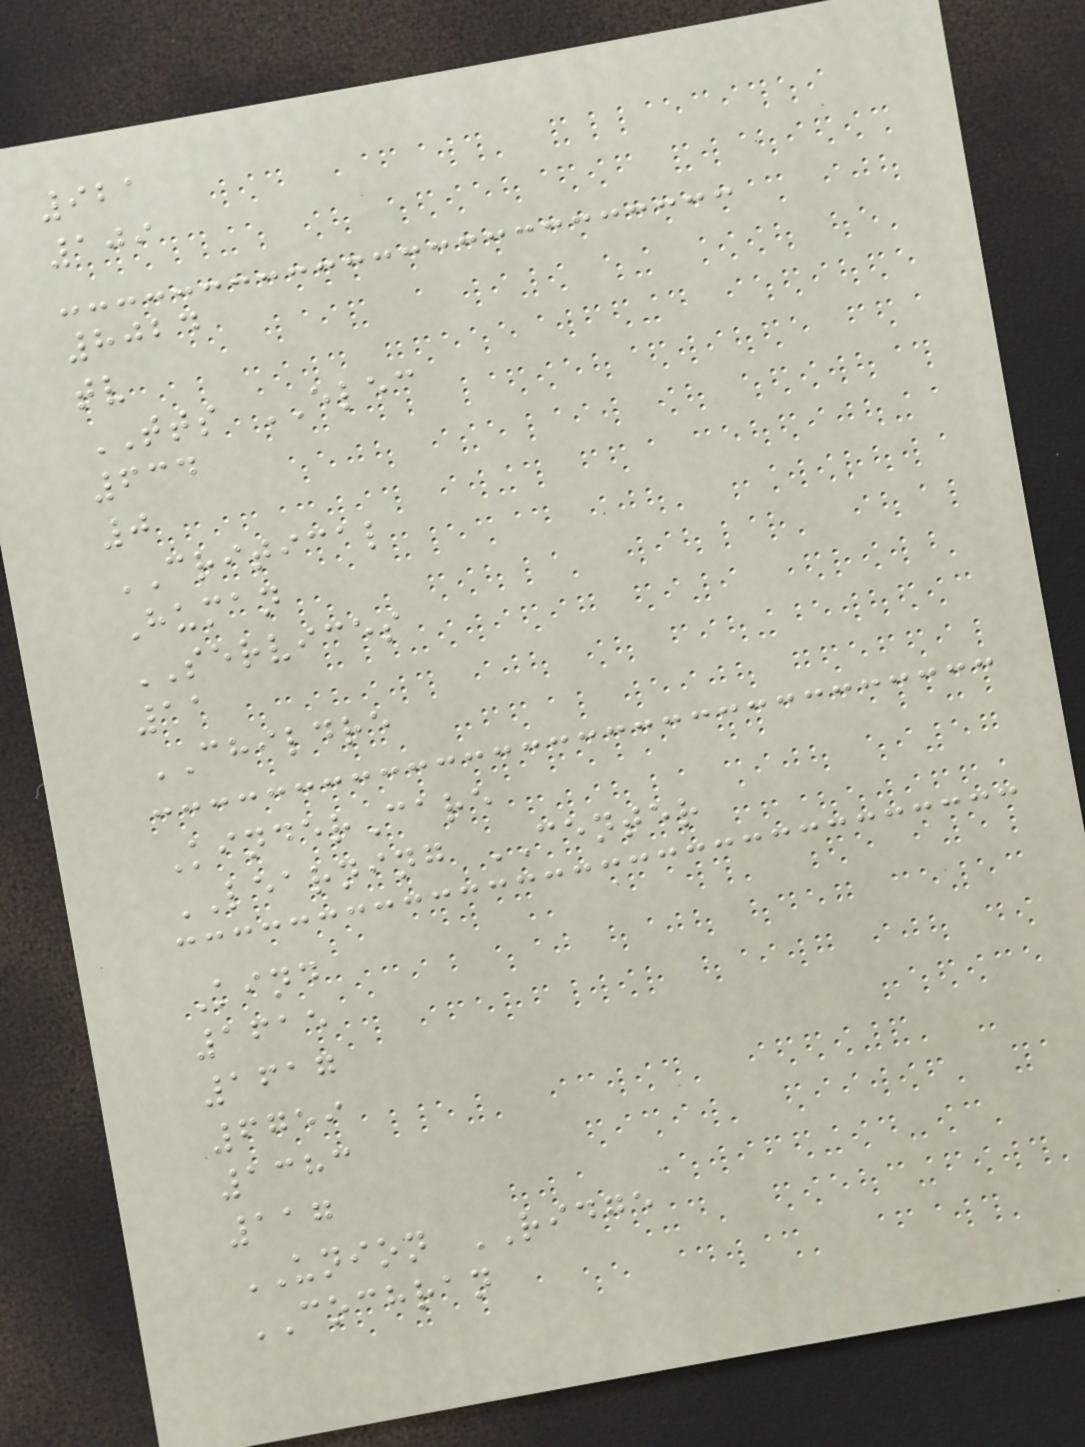921
109
8024
tv
TTS ELEC
634
0
CRITICAL
Human
SERVICES
11
CHILDRE
KinderCare
LEARNING CENTER
Kind
1615
1617
6759
1383
117
UNION RIDGE
COCHRAN
